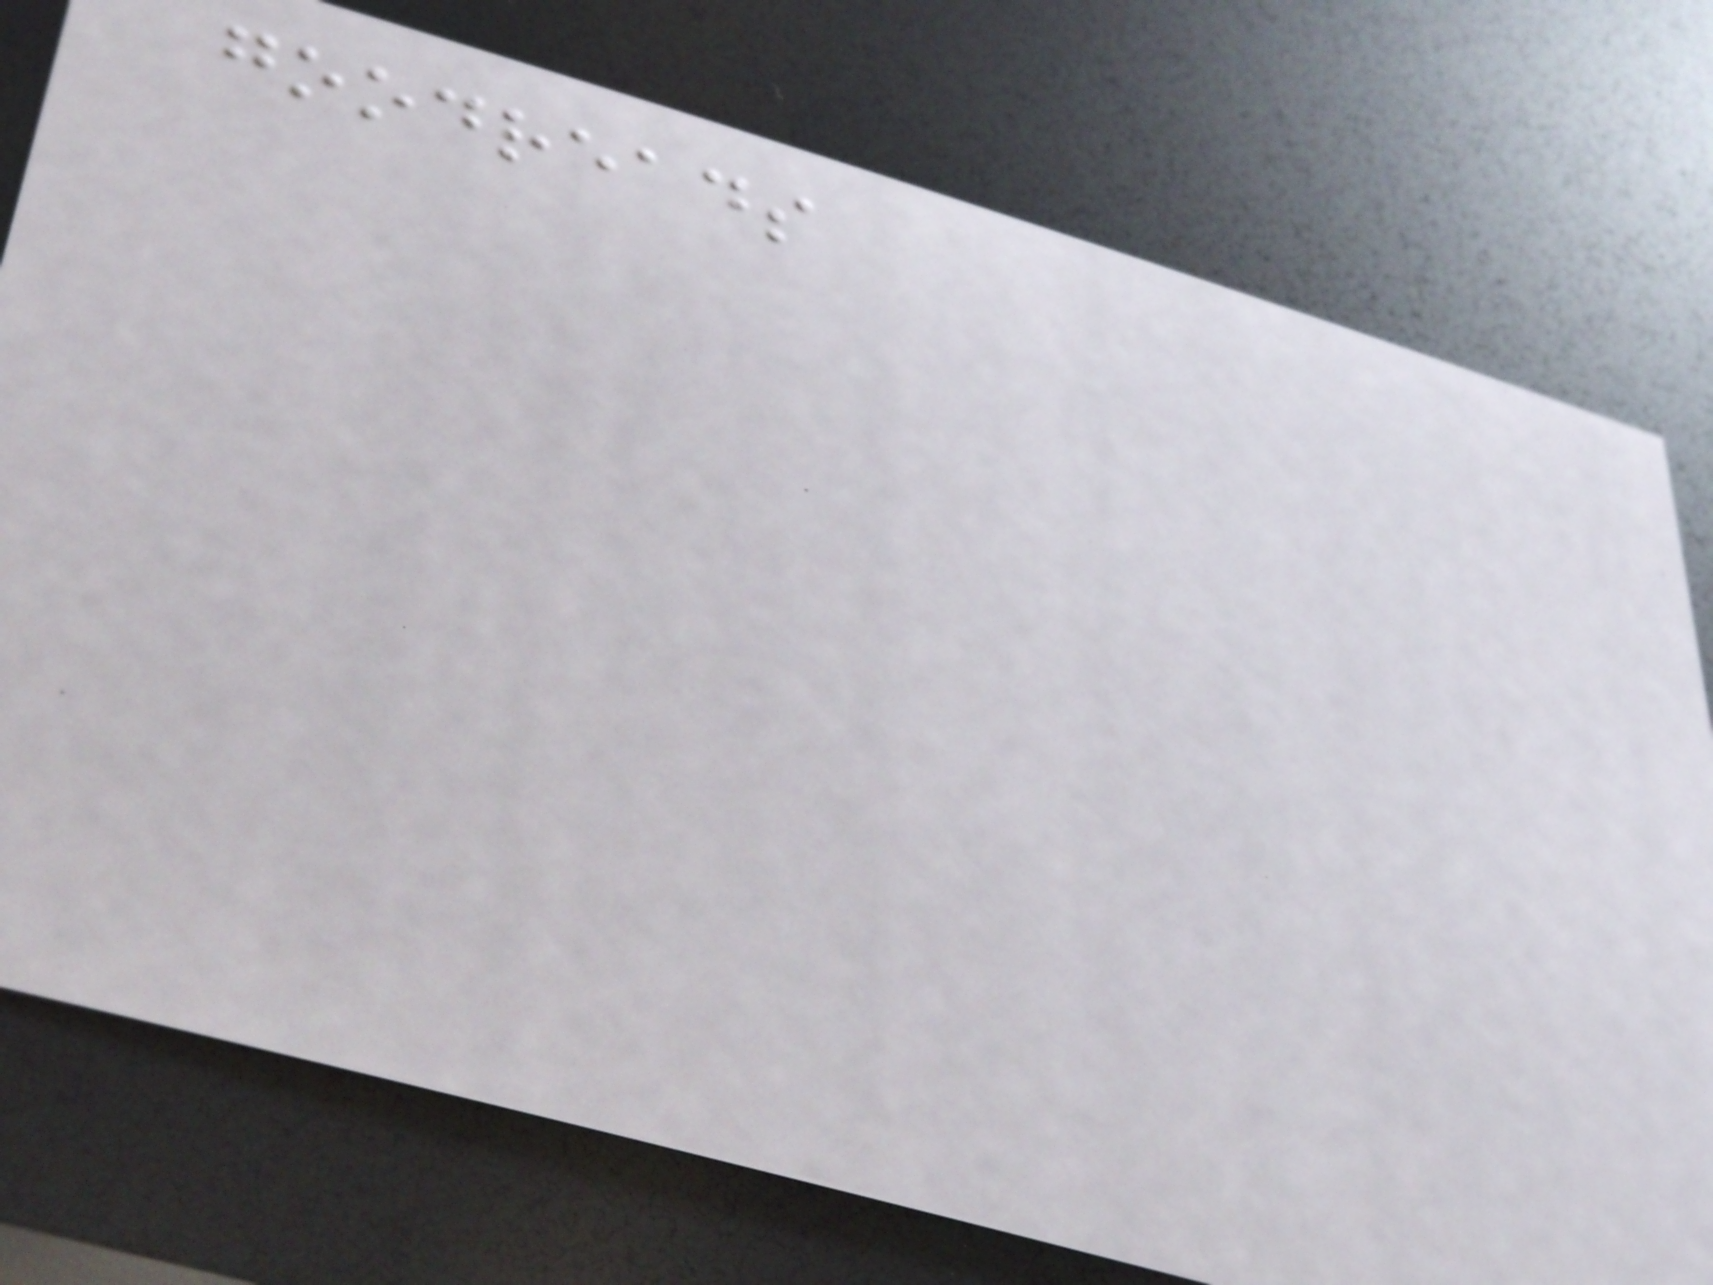goodreads
